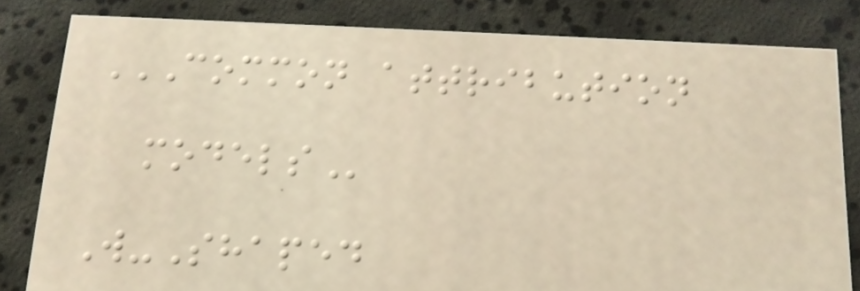COMMON ATTRIBUTION
MODELS
W-Shaped
